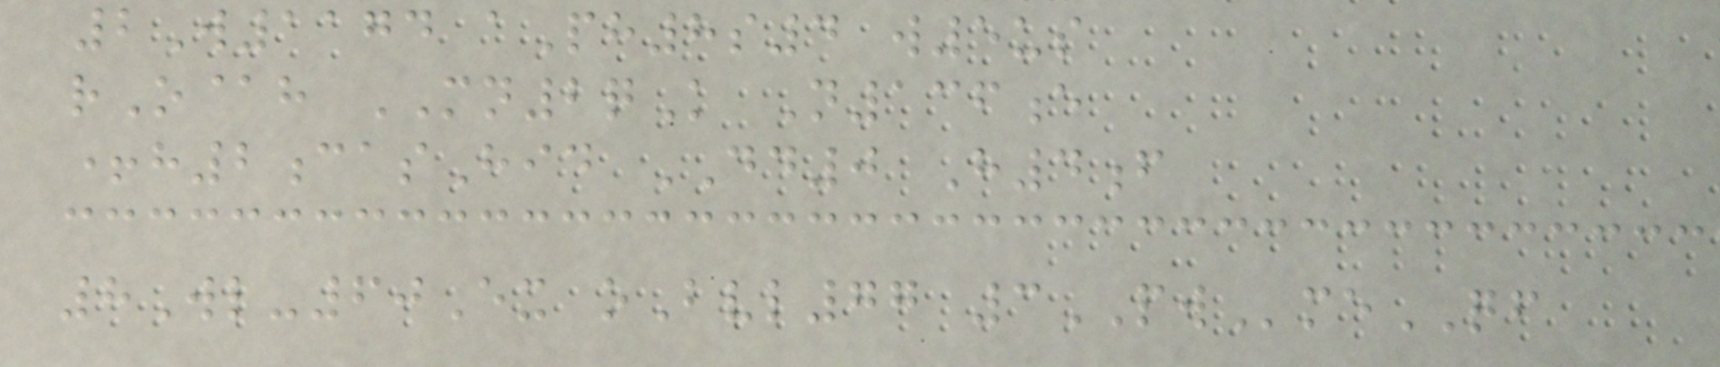2W1174 aPh8s4 w5us
rO@h MN2qK N136e
+h2casHid DD0 H4f
8Wl-60Ex oBvl77 3PWmeQF
